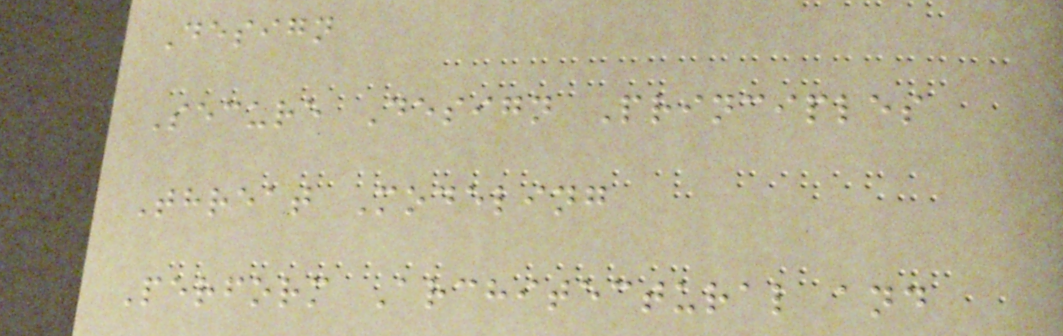Design
Secure Design Principles
Threat Modeling
Perform Architectural and
